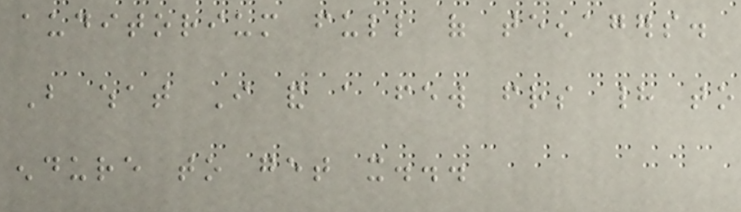auditorium full of teenagers.
But what I and a few friends had to
endure to get it...
